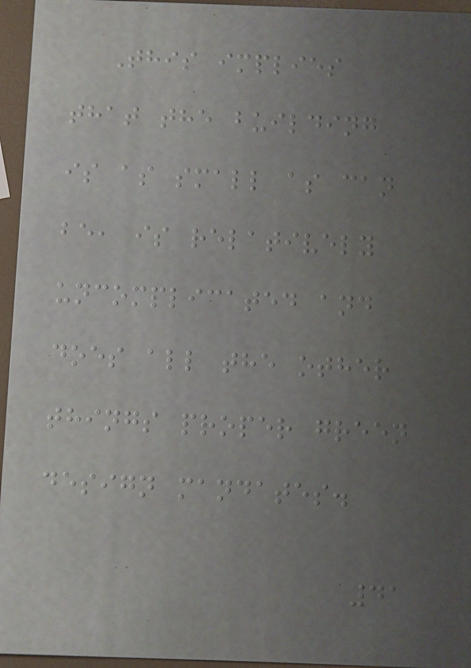This implies
that the building
is as small as can
be, is relatively
uncomplicated and
does all the other
things proper green
design mandates.
41
